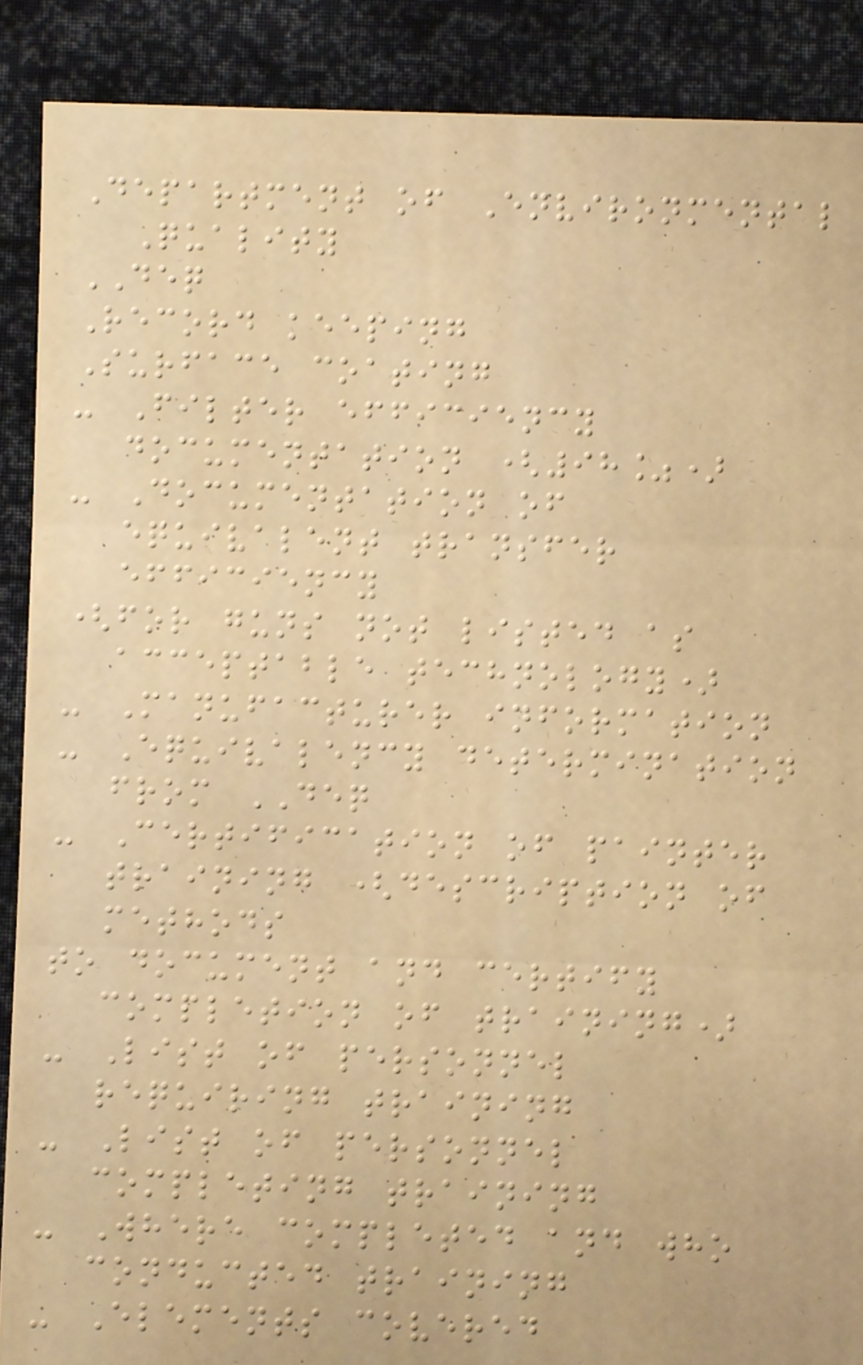Department of Environmental
Quality
DEQ
Record keeping
Surface coating
- Filter efficiency
documentation (98%)
- Documentation of
equivalent transfer
efficiency
(for guns not listed as
acceptable technology)
- Manufacturer information
- Equivalency determination
from DEQ
- Certification of painter
training (description of
methods
to document and certify
completion of training)
- List of personnel
requiring training
- List of personnel
completing training
- Where completed and who
conducted training
- Elements covered
